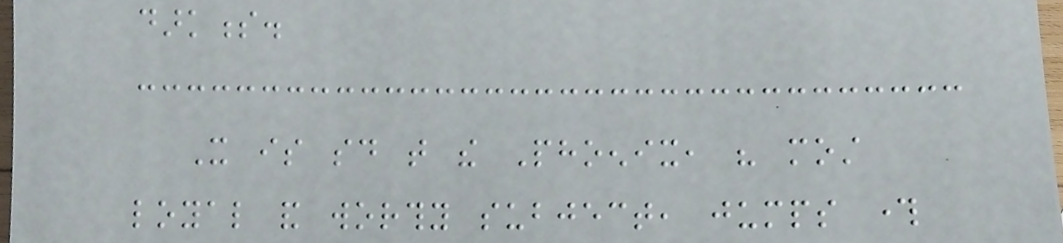darkness.
It is said that the Phoenix, his most
loyal and worthy subject, jumps through
